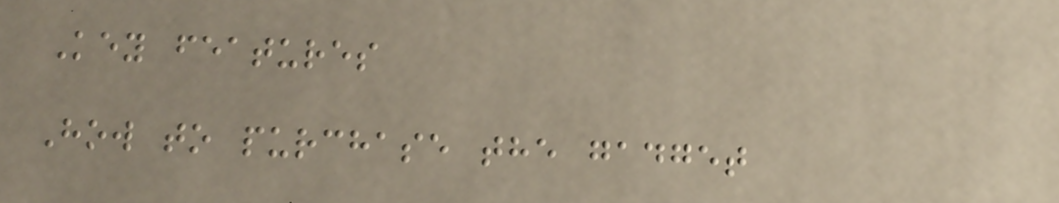Key features
How to purchase the gadget
